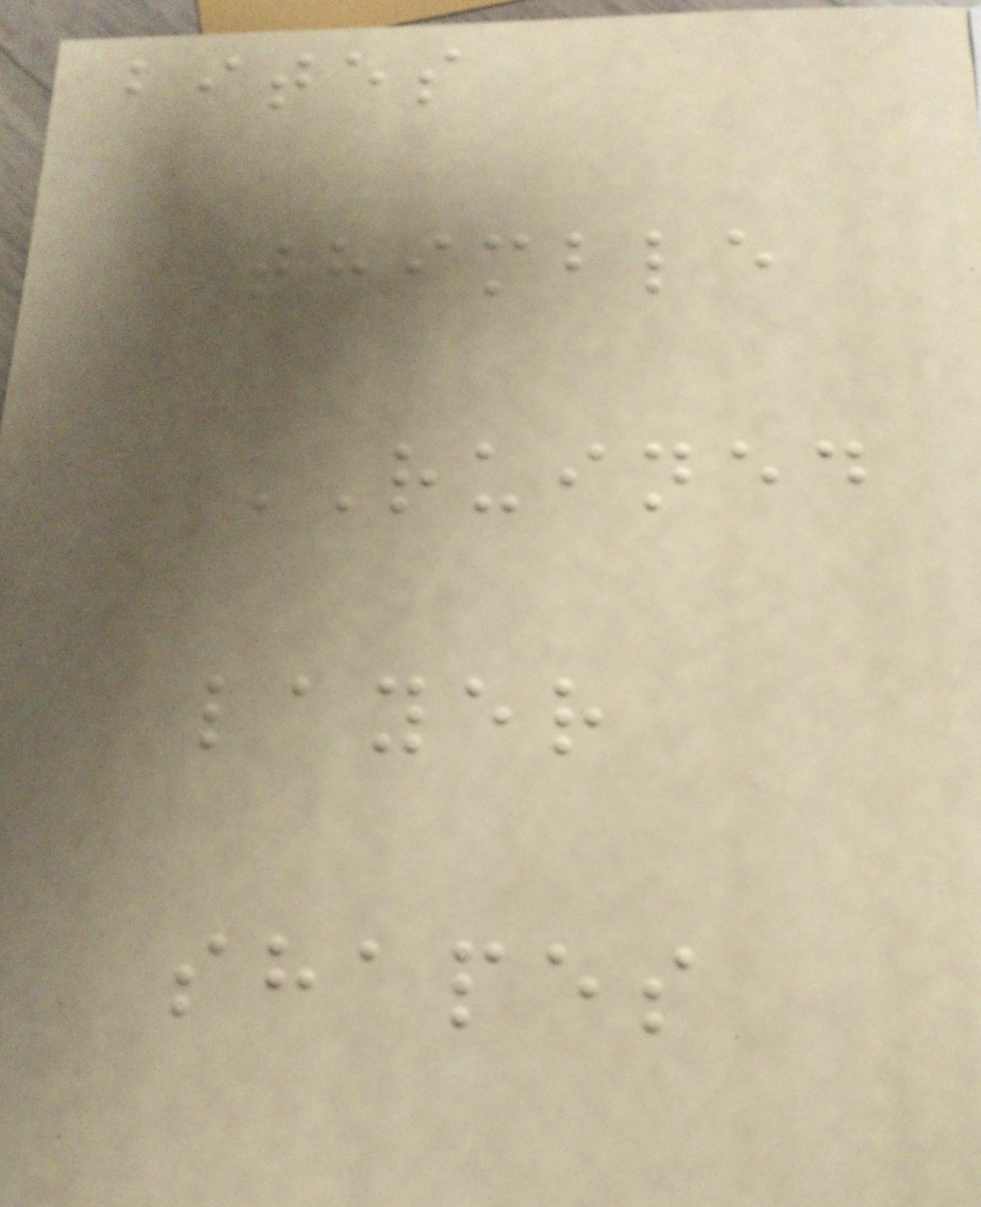bites
thimble
RUINED
layer
shapes
